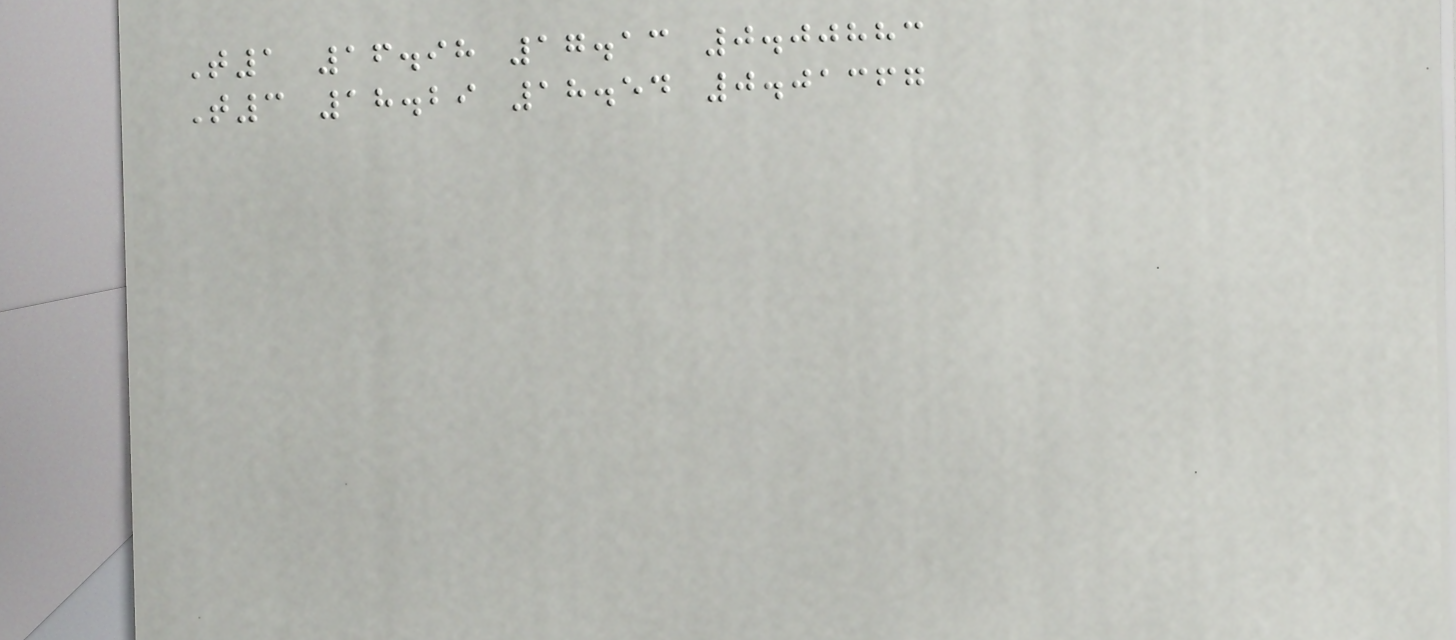T1 16.98 17.13 0.00883
T3 18.29 18.54 0.01367
